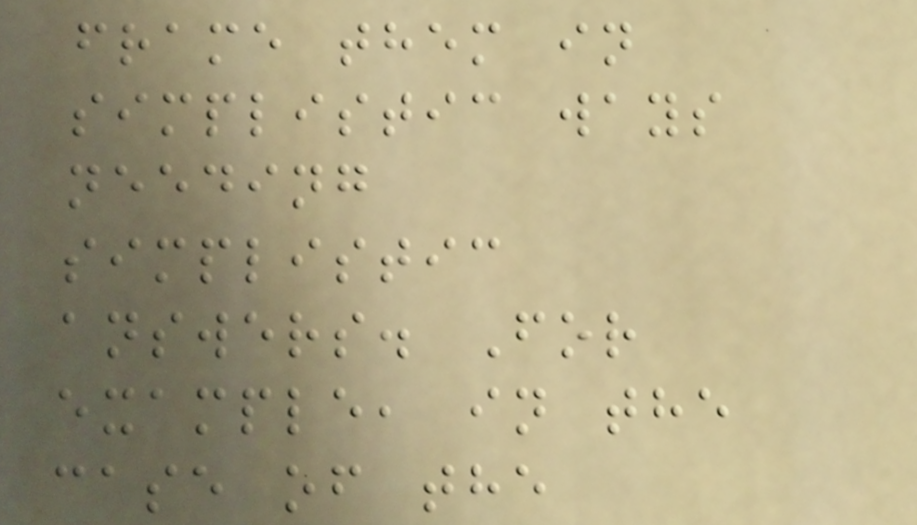frame them in
simplistic ways
needing
simplistic
answers. For
example, in the
case of the
